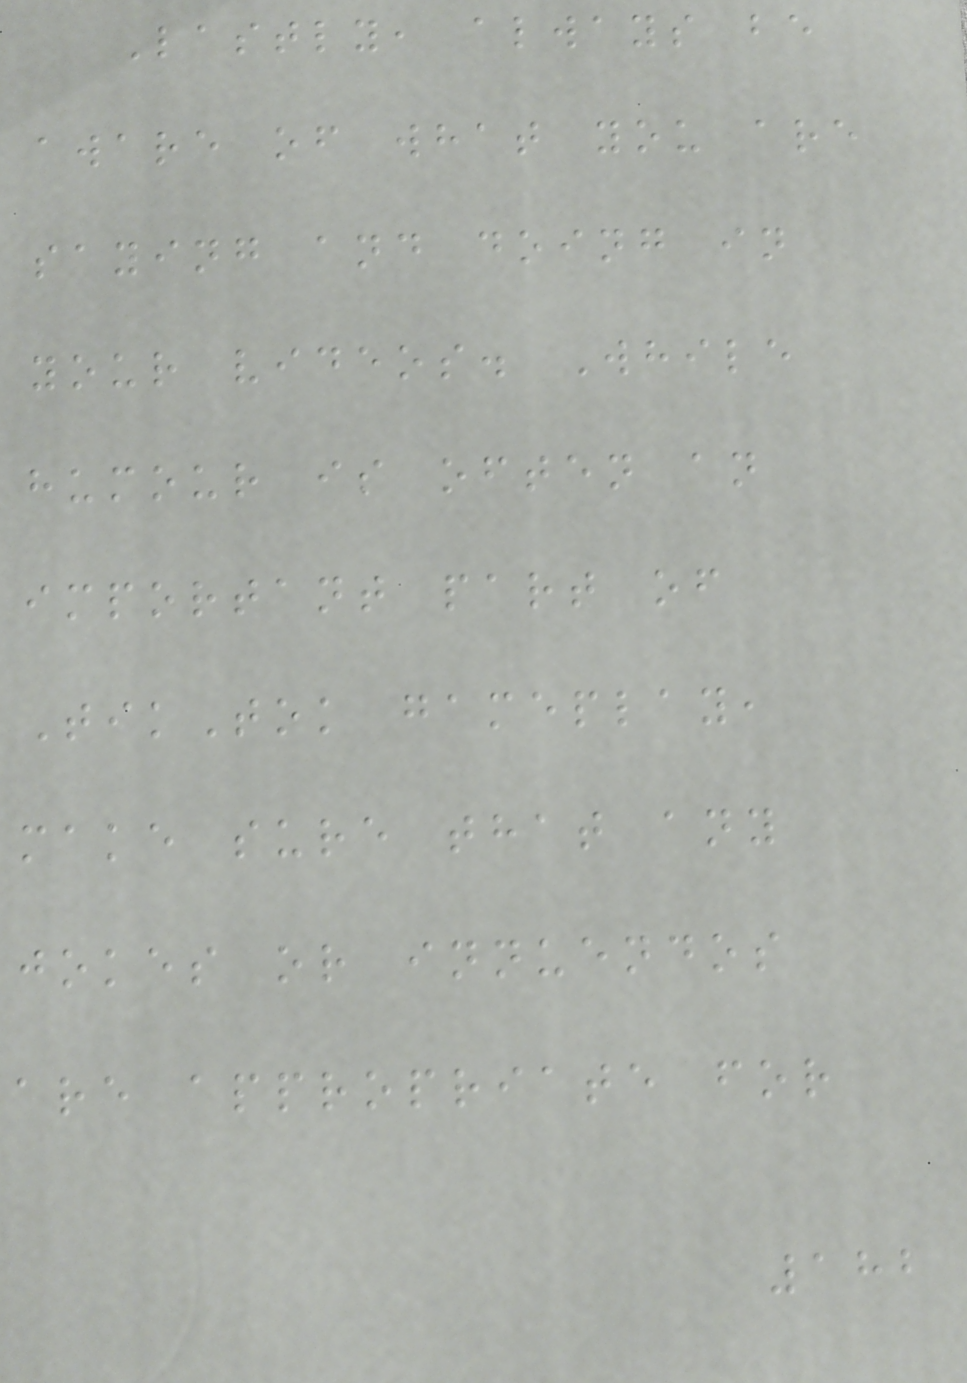Lastly, always be
aware of what you are
saying and doing in
your videos. While
humour is often an
important part of
TikTok gameplay,
make sure that any
jokes or innuendos
are appropriate for
182
